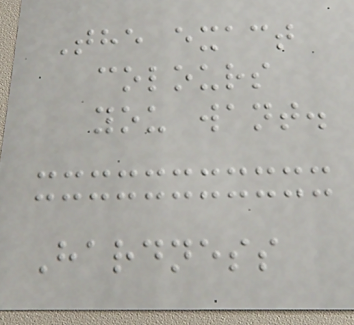The exact
colours
you want.
Hardness
